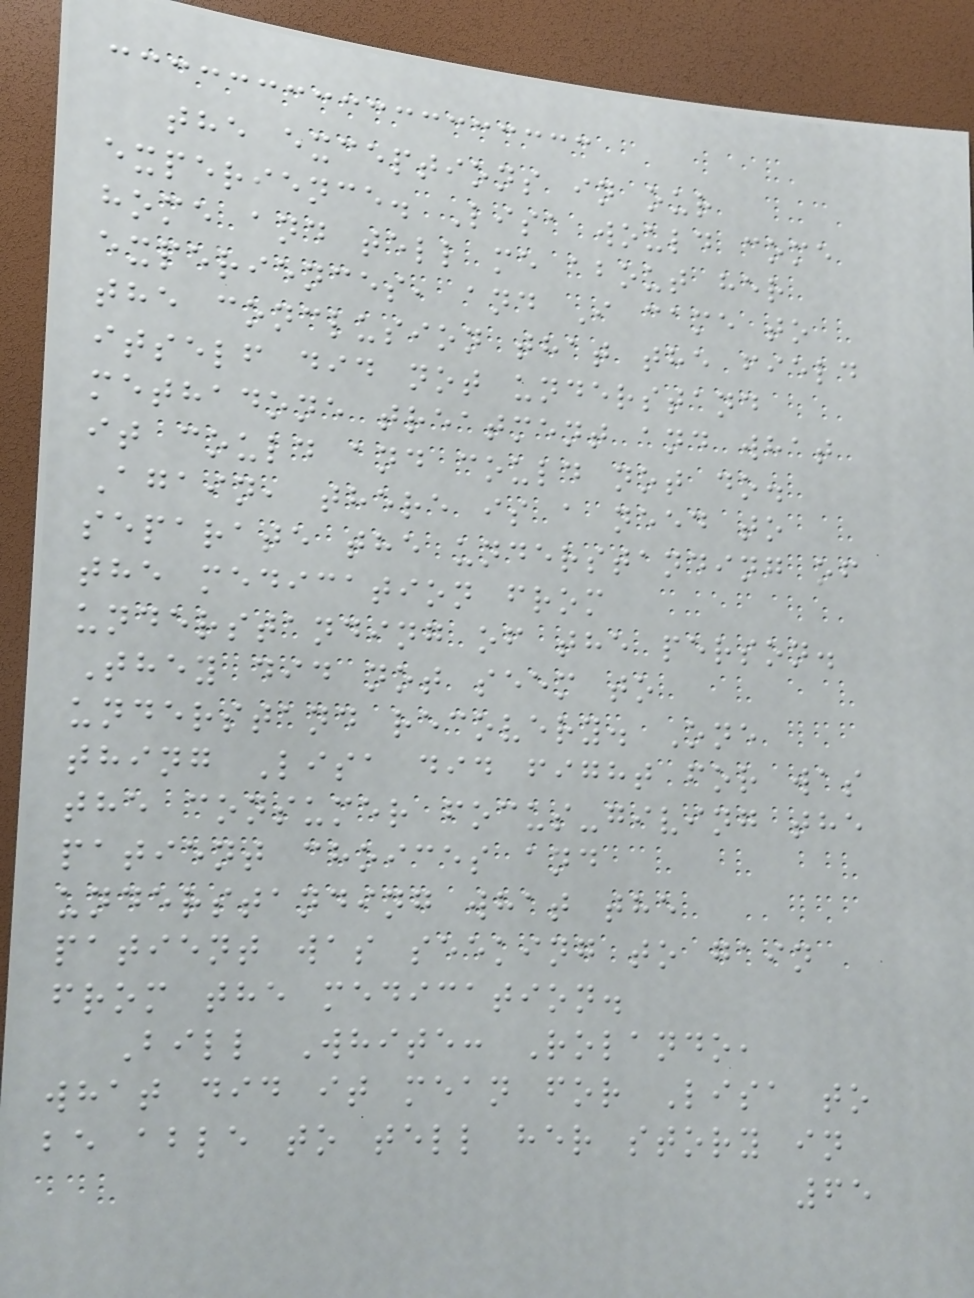the exceptions in our
experience. Lisa would come
home and tell me about her
experiences, and I came to
the conclusion that the field
itself did not understand
methadone treatment and what
it could and could not do.
Again, there is a need to
separate the understanding of
the medication from
understanding of the person.
They did not seem to
understand recovery. One
thing Lisa did fight for was
the consumer focus-giving the
patient choices and
understanding what the
patient was seeking to gain
from the medication.
Bill White: Rolando,
what did it mean for Lisa to
be able to tell her story in
65
